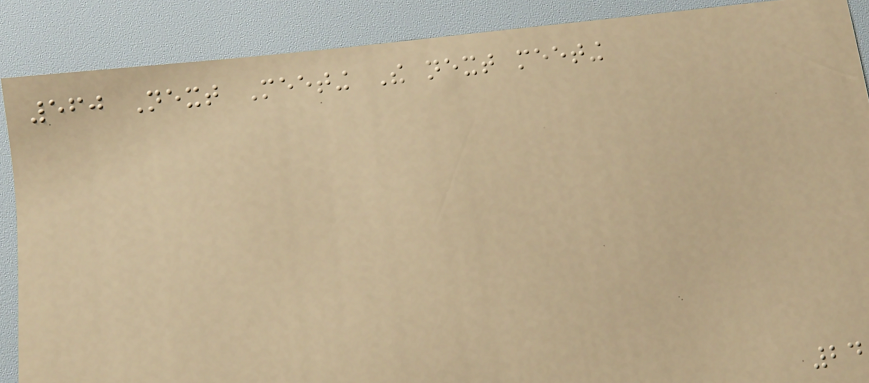560 Next Meeting The next meeting
24
